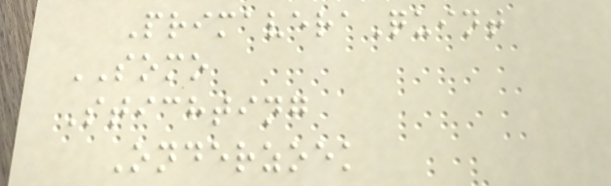PrimaveraQuint
SOMO
Stichting
Onderzoek
